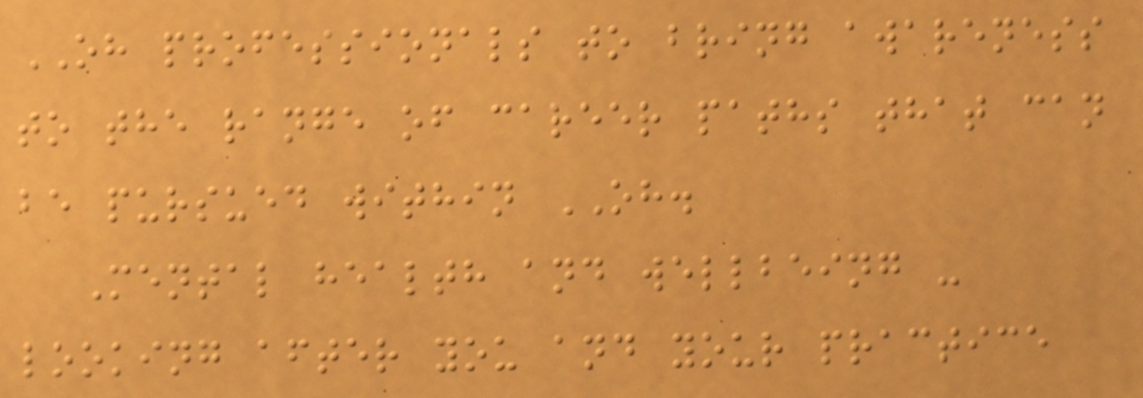OH professionals to bring awareness
to the range of career paths that can
be pursued within OH.
Mental health and wellbeing -
looking after you and your practice
